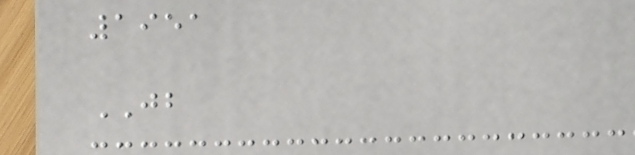1951
JB
